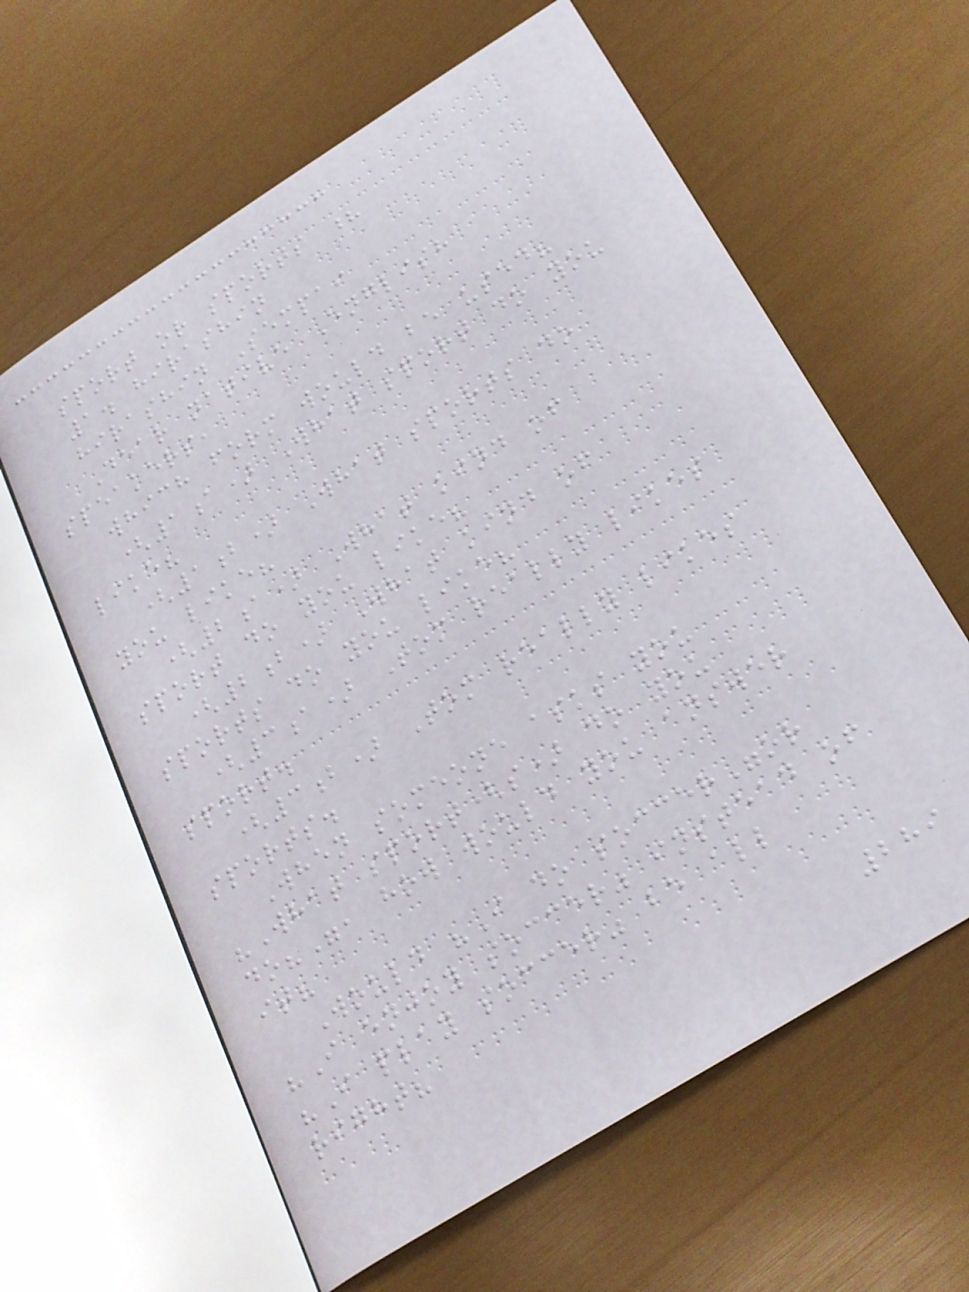sport or sports ?
1. hirashin
hirashin Sempai
Dear native English
speakers,
which form would be used?
(1a) What sport do you
like?
(1b) What sports do
you like?
(2a) What kind of
sport do you like?
(2b) What kind of
sports do you like?
(3a) Tom really likes
sport.
(3b) Tom really likes
sports.
When someone asks you
"What sport(s) do you
do?", how would you answer
it?
Would "I do soccer"or
"I enjoy soccer" instead of
"I play soccer" be all
right?
289
